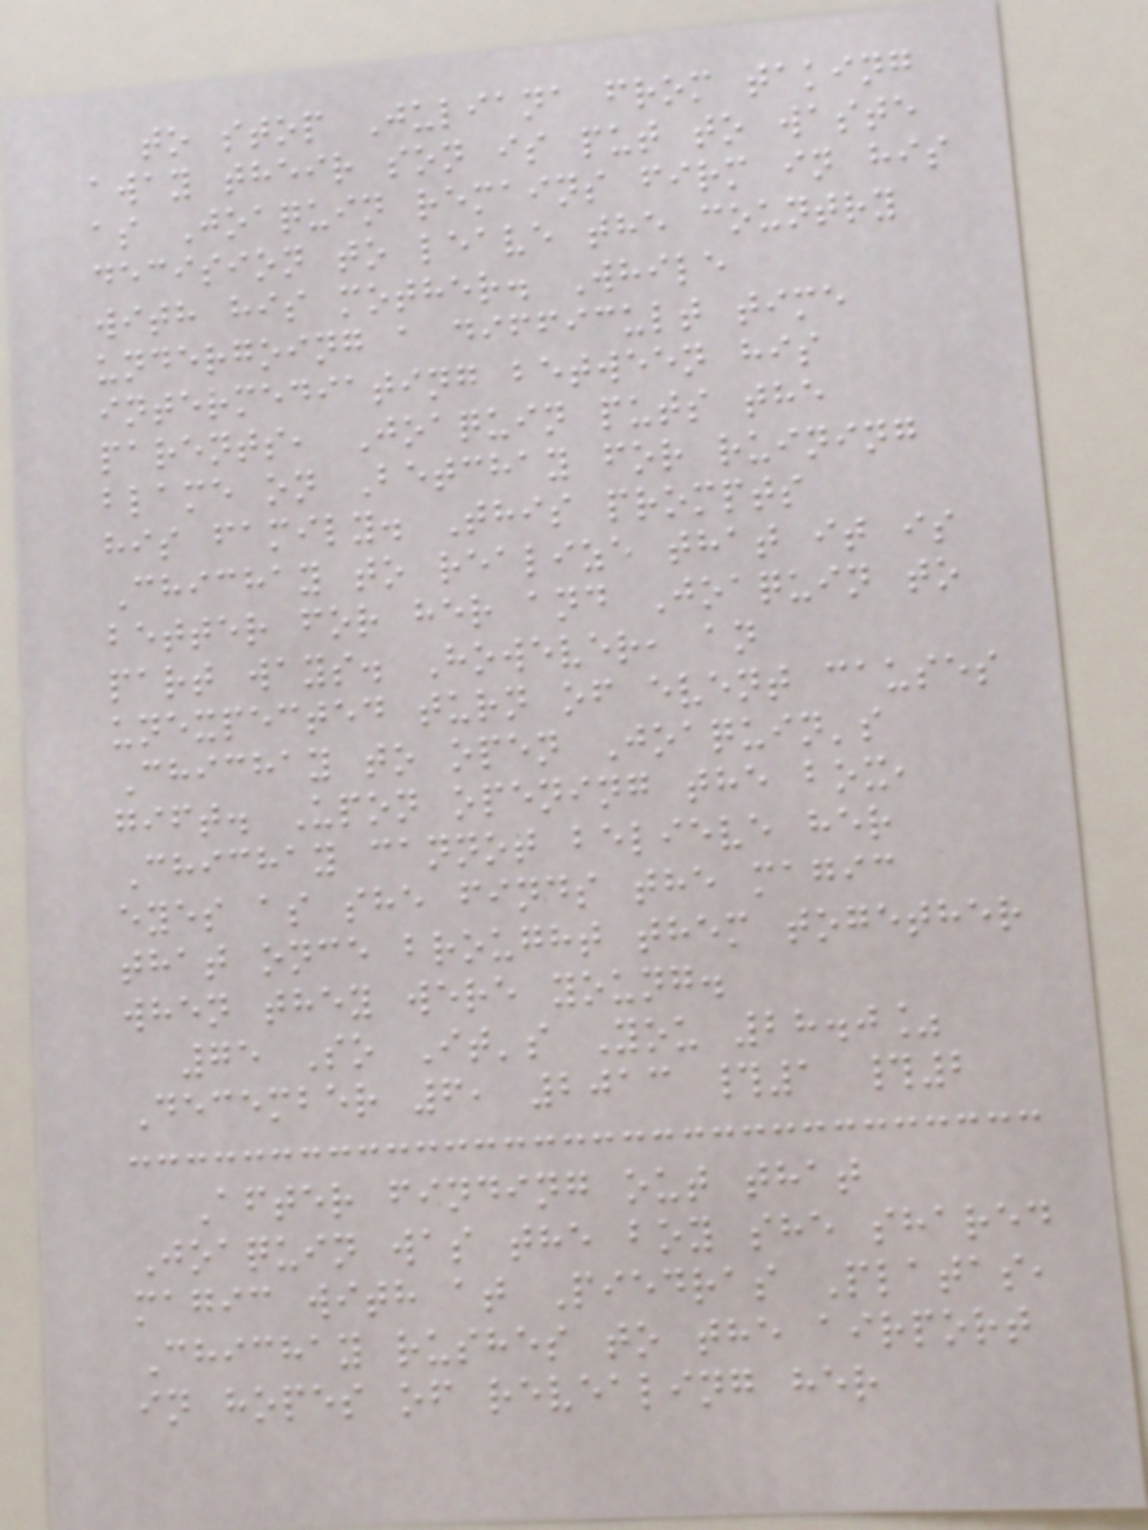to stop Juliana from taking
away their son is put to waste
as Joaquin remains firm in his
decision to leave the country
with his mother. While
undergoing a difficult time
intermediating between his
parents, Joaquin puts the
blame on Betchay for ruining
his family. This prompts
Chichay to realize that it is
better for her and Joaquin to
part ways. However, an
unexpected turn of event causes
Chichay to open Joaquin's
gift. Upon opening the box,
Chichay cannot believe her
eyes as she finds the magic
that once brought them together
when they were young.
75 So It's You 28.0%
December 6, 2013 #1 #2
After finding out that
Joaquin was the boy she shared
magic with at Piedras Platas,
Chichay rushes to the airport
in hopes of revealing her
